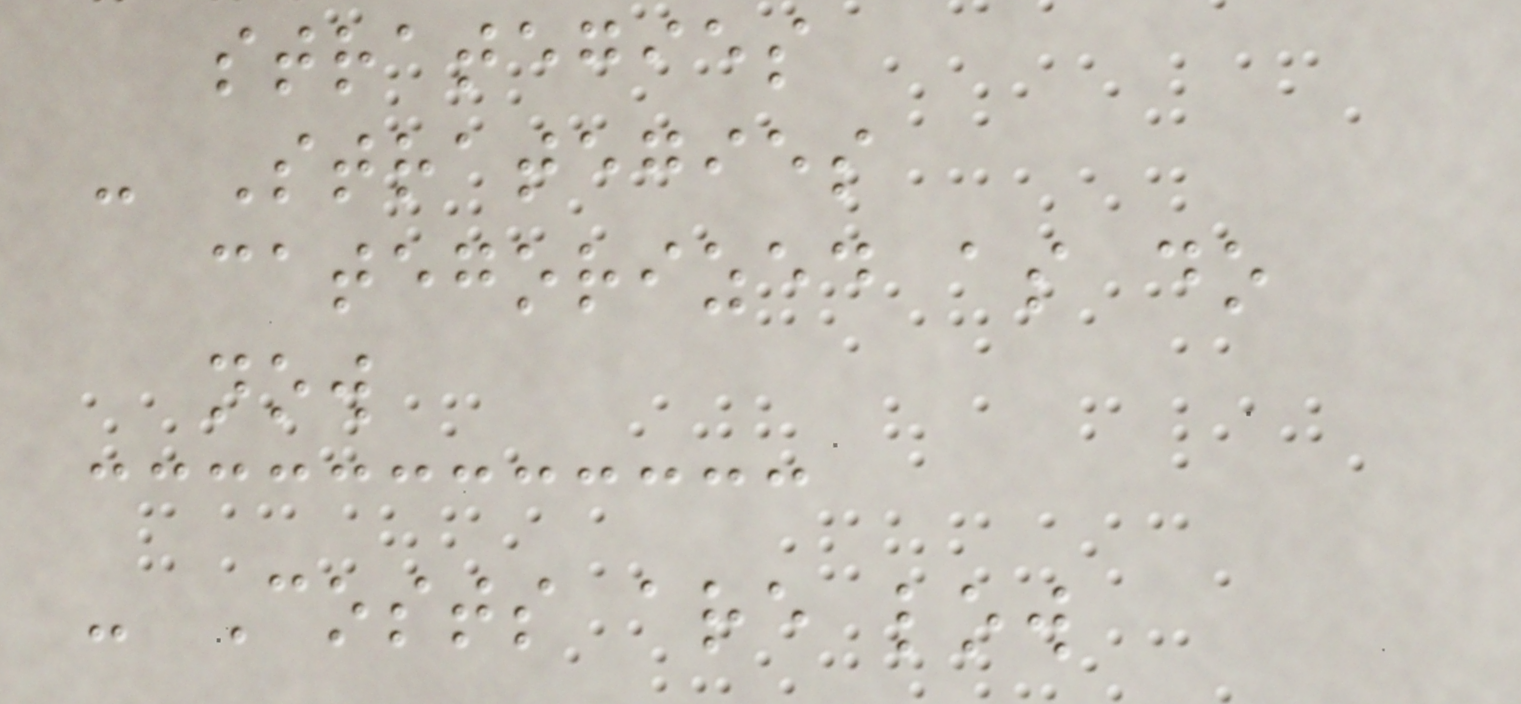strategies
- Strategies
categorized as do
now
- Costs are low
